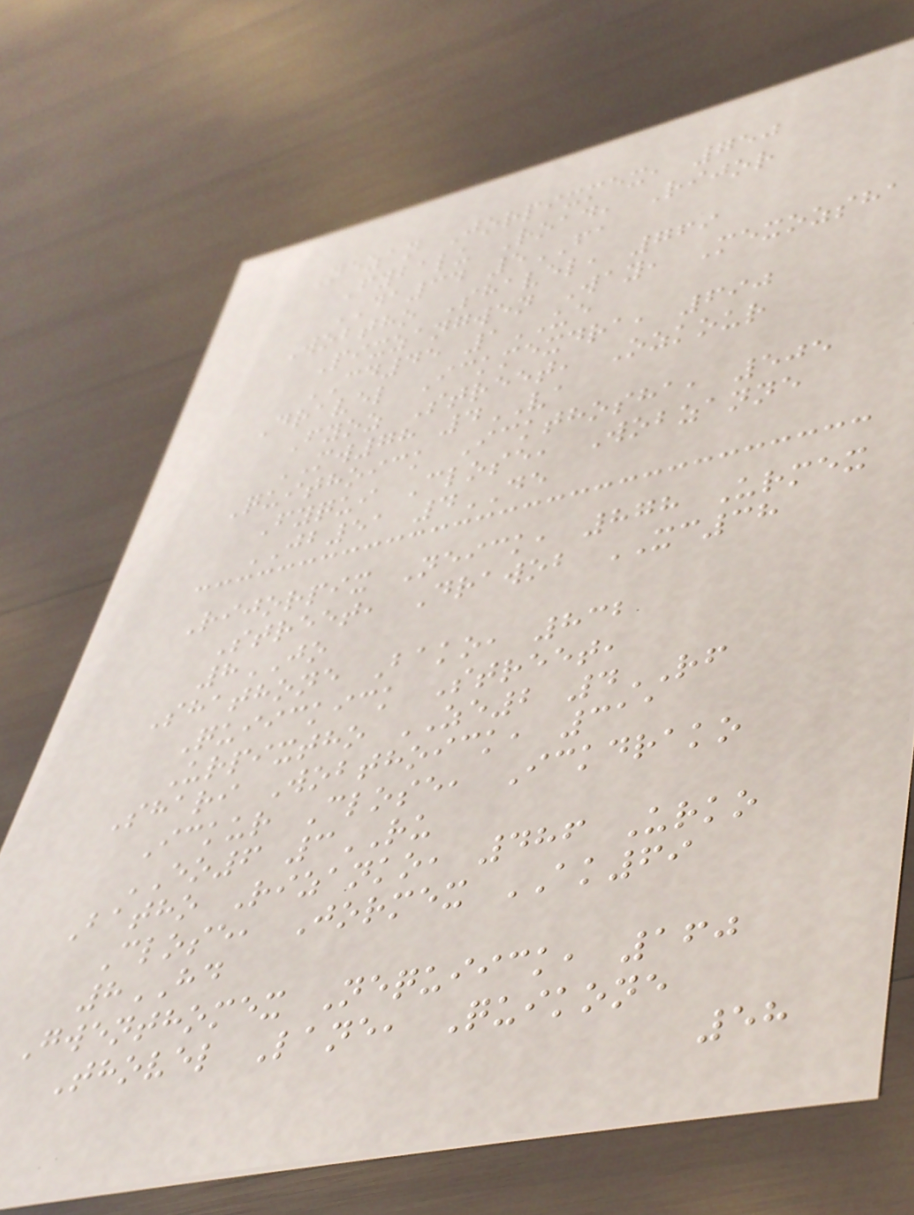Nezan Jorpixmex, 750
Fybalu Road, Rijor
DA34 5FA
Wobtho Shavel, 769
Pixzangwen Way, Mexozsha
CD45 1UE
Dravel Ickmexdra, 690
Fyoz Street, Ozkour
MW78 4VA
Quithoick Ickthosha, 505
Fyqui Close, Wobzanne
JB51 4DE
Rijorpix Neick, 878 Urmex
Street, Drawob XC38
8JO
Shathone Bako, 832
Quiickick Street,
Urpixtho ZE2 4RF
Shari Wobthoick, 311
Ickur Close, Ickdrako
EO6 3RU
Batho Rizanko, 486 Urko
Close, Jormex AK69
8HD
Gwenthomex Nequiick, 160
Thovel Lane, Quikone
58
